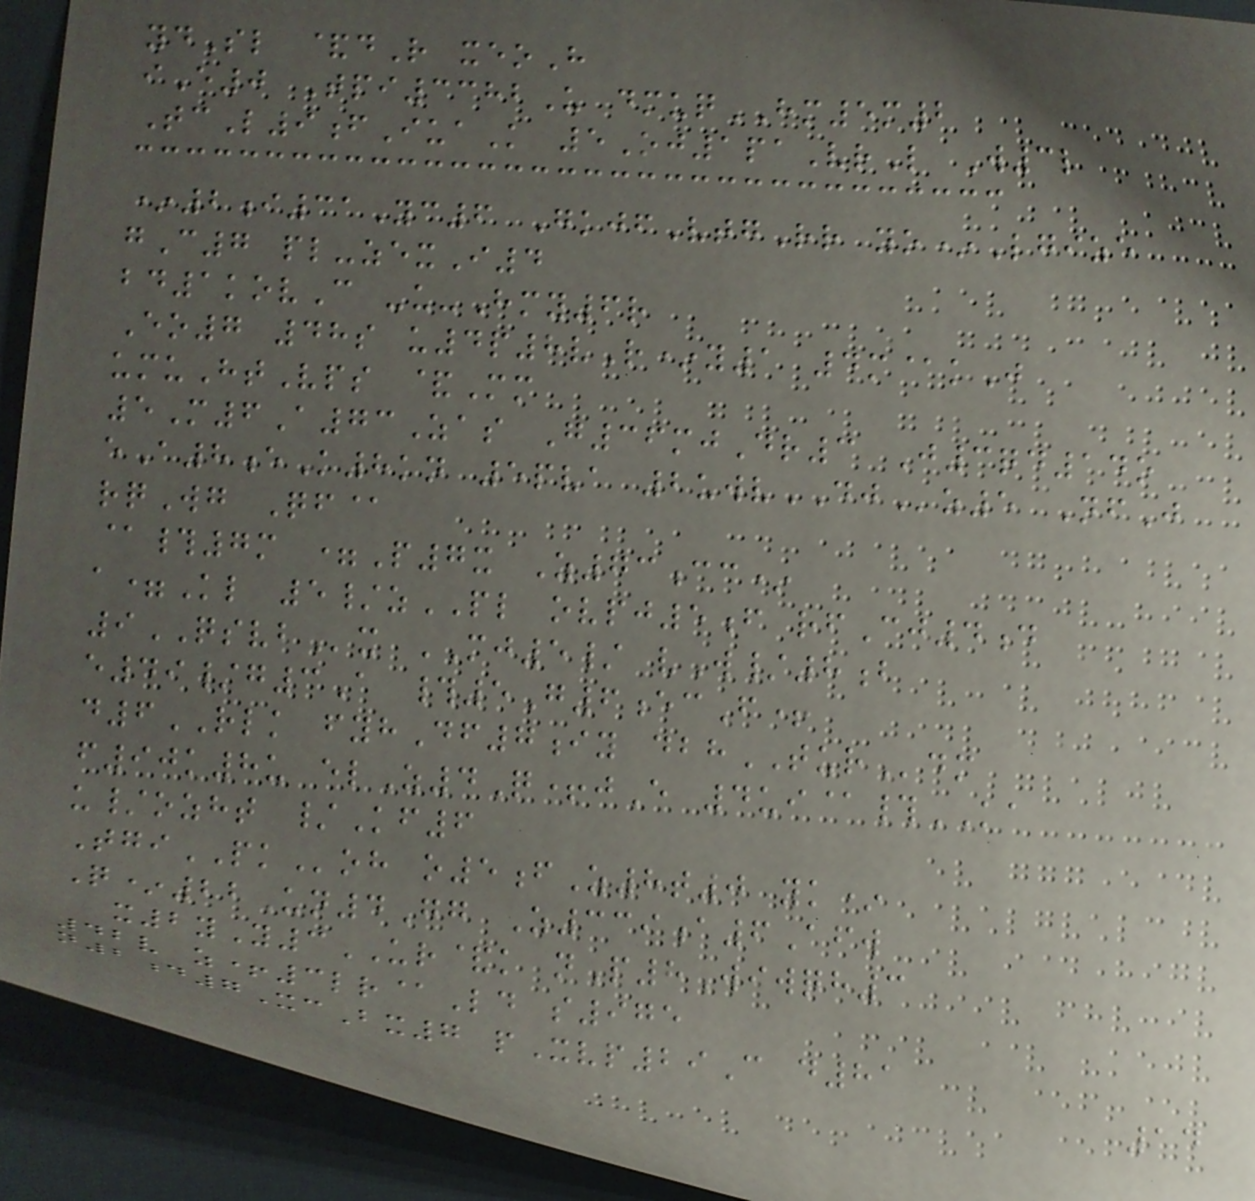ydSl &dR xeoH
iE0 Tpi3382U dmuqHM5m2
TcL9fIuaK 5Oj1paVrL W3l
*2i31Yc6 GkjfVtgRr yo*Lgize
gC7 pl-zexI4
bd1kovC -u-Hmy6r
Eo7 48s u4p8vR*y1 4m@kJ
umuHtVps &Mm
5M6A73Zas G36mjDr3 J3qd14o
eA8eK8kn 5pva 2uwvDJz5 NfJ
rqWg Qf@
@#7m =P7x Z73cc*
a=Kl 5/zPL ovpj5f rfCj4d
9QSVBx MJ5/ vW/8b
e49/g3A #5G6ecF+
d6RLK fyhDf7iy dbhTURdm
f90k8u elZ4Q+jE 4ui@#KA
u/ozht /Kf6
TgiPKoh o5fZ8t0 yk*
Q*22Un4Gg Z339a6Afw
x2yY3UR&k nP8Wiwqh3
42v z+3lr@Ld s975
n2d7XcBx7 pXvp29C d81
14
